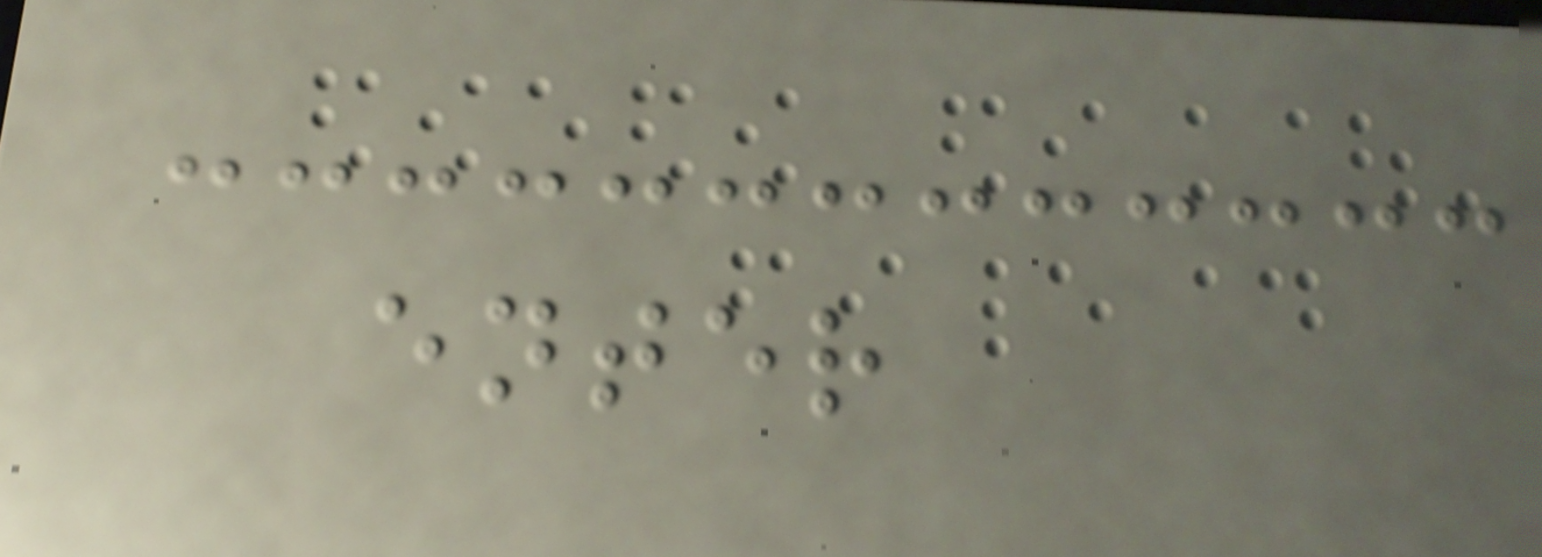enter
